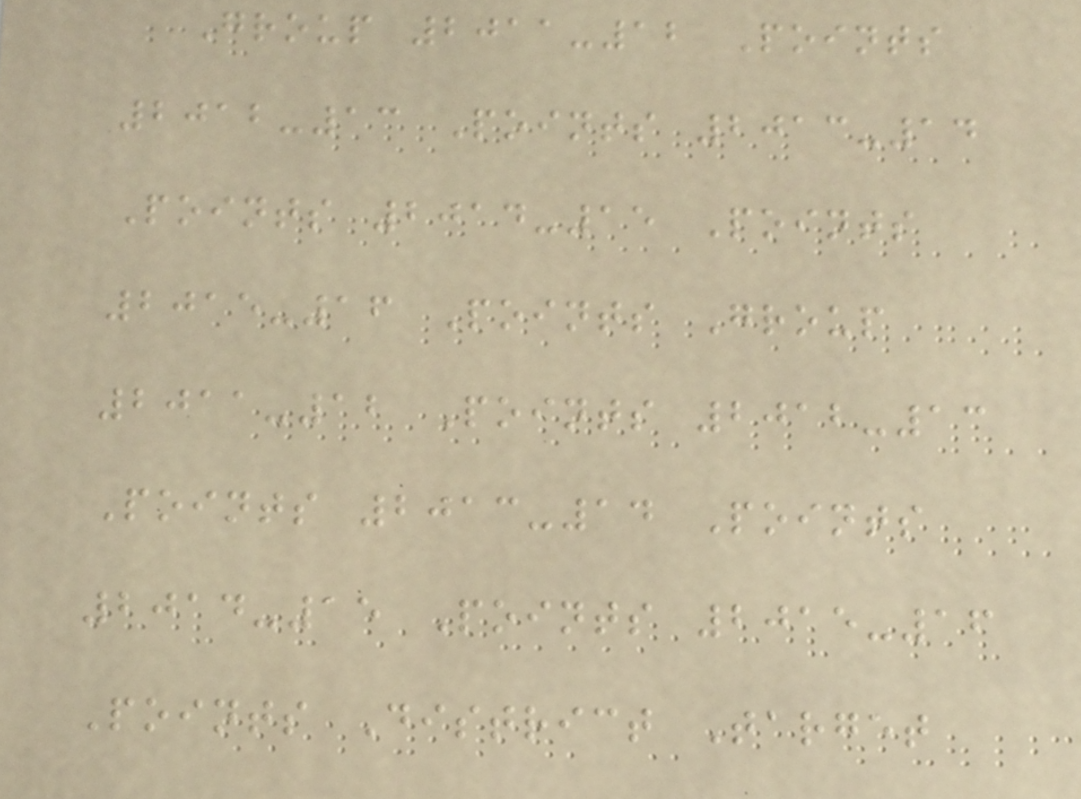Group 2011-12 Points
2012-13 Points 2013-14
Points 2014-15 Points
2015-16 Points Group
2011-12 Points 2012-13
Points 2013-14 Points
2014-15 Points 2015-16
Points District Target
